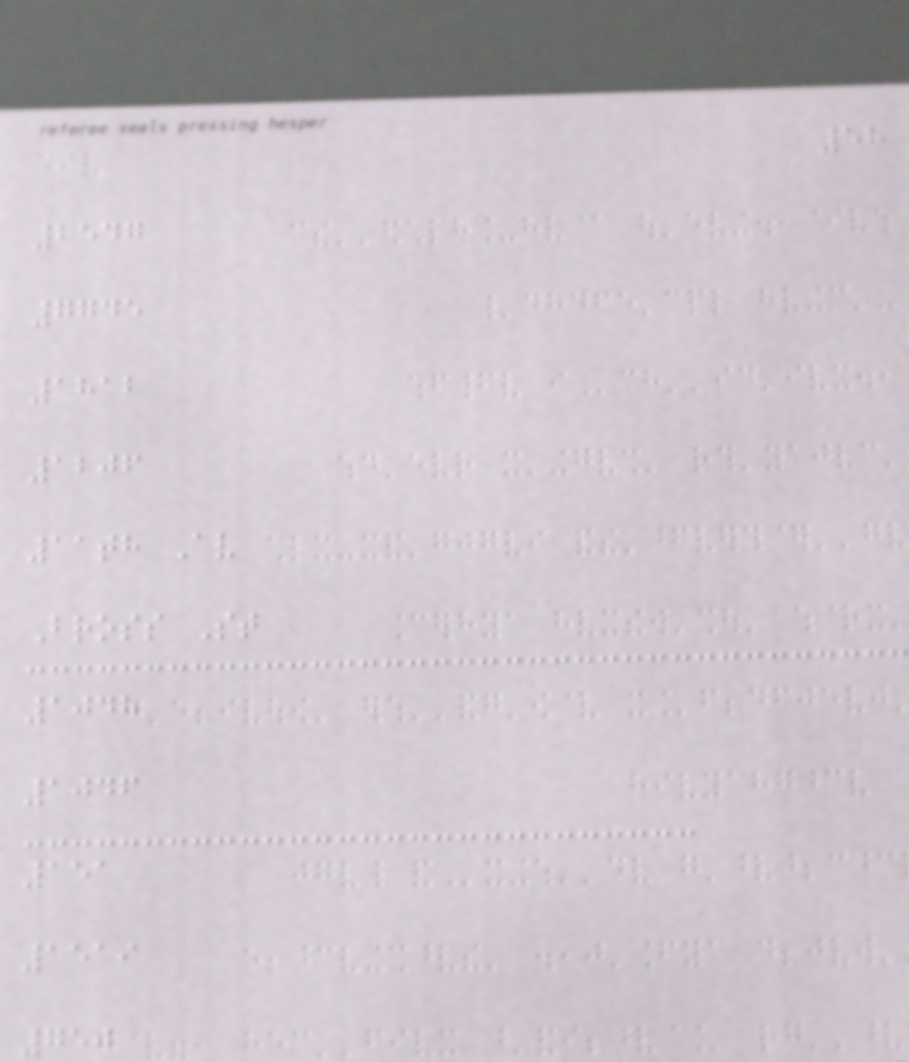58
2547
7745
1812
1206
11th Av
Bross St
1048
1046
151
1519
750
